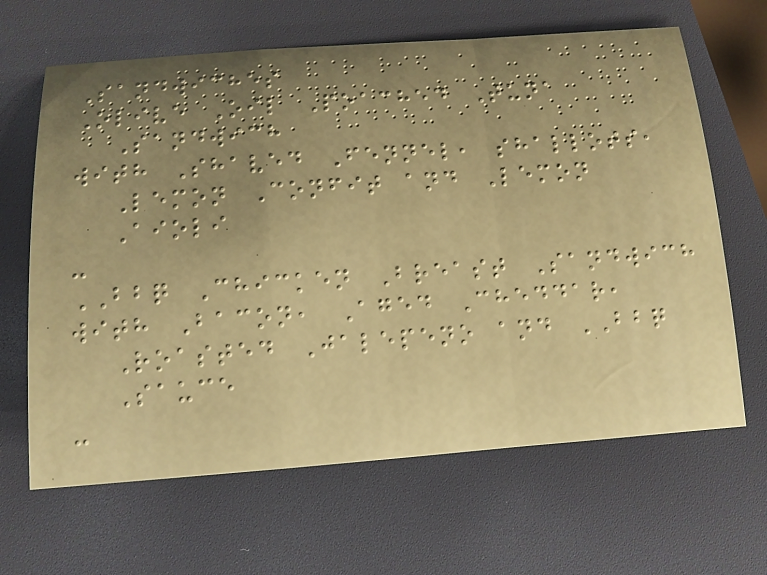Sandwiches
Olive Oil Poached Tuna
Sandwich
with Shaved Fennel, shallots,
Lemon Confit and Lemon
Aioli
-
BBQ Chicken Breast Sandwich
with Bacon, Aged Cheddar,
Roasted Jalepeno and BBQ
Sauce
-
